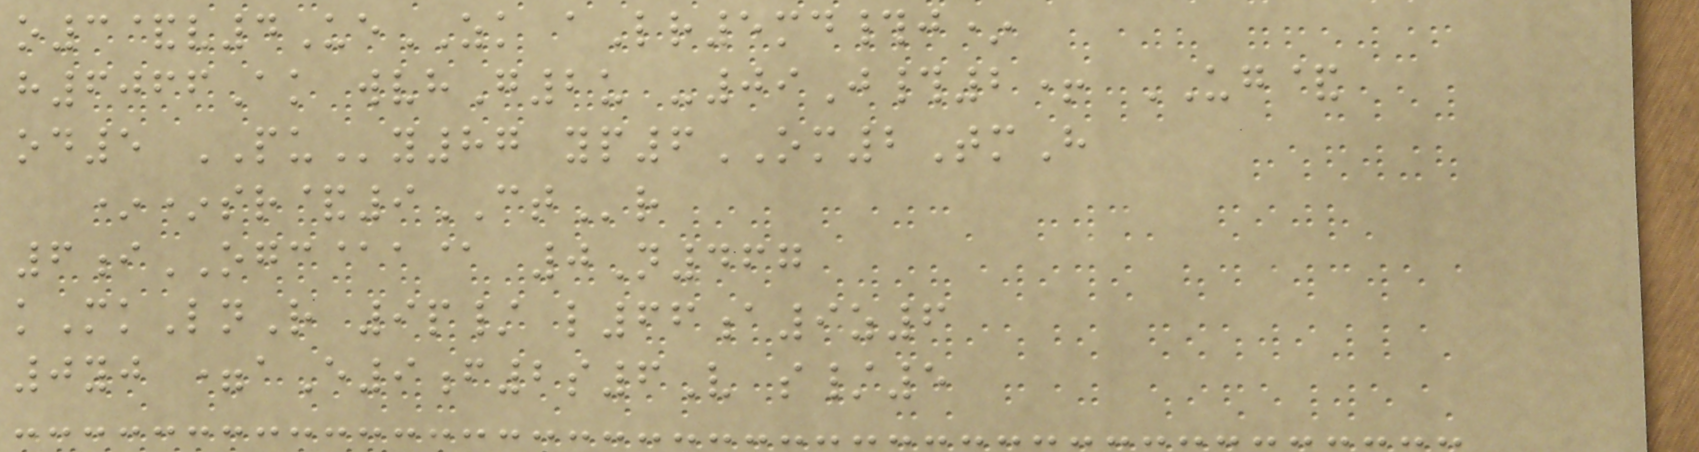o3&v4UeZK aLr5md#j*
h6066Ak wvhG2u -09J#2+ UG&
od5 PUy87 yp6OM2TmH
**sr&9CTr
6iOGC@a@ 0N467
kMkLnR 9p/ l66a9z6
0yj =aE9f2s6V s/5
